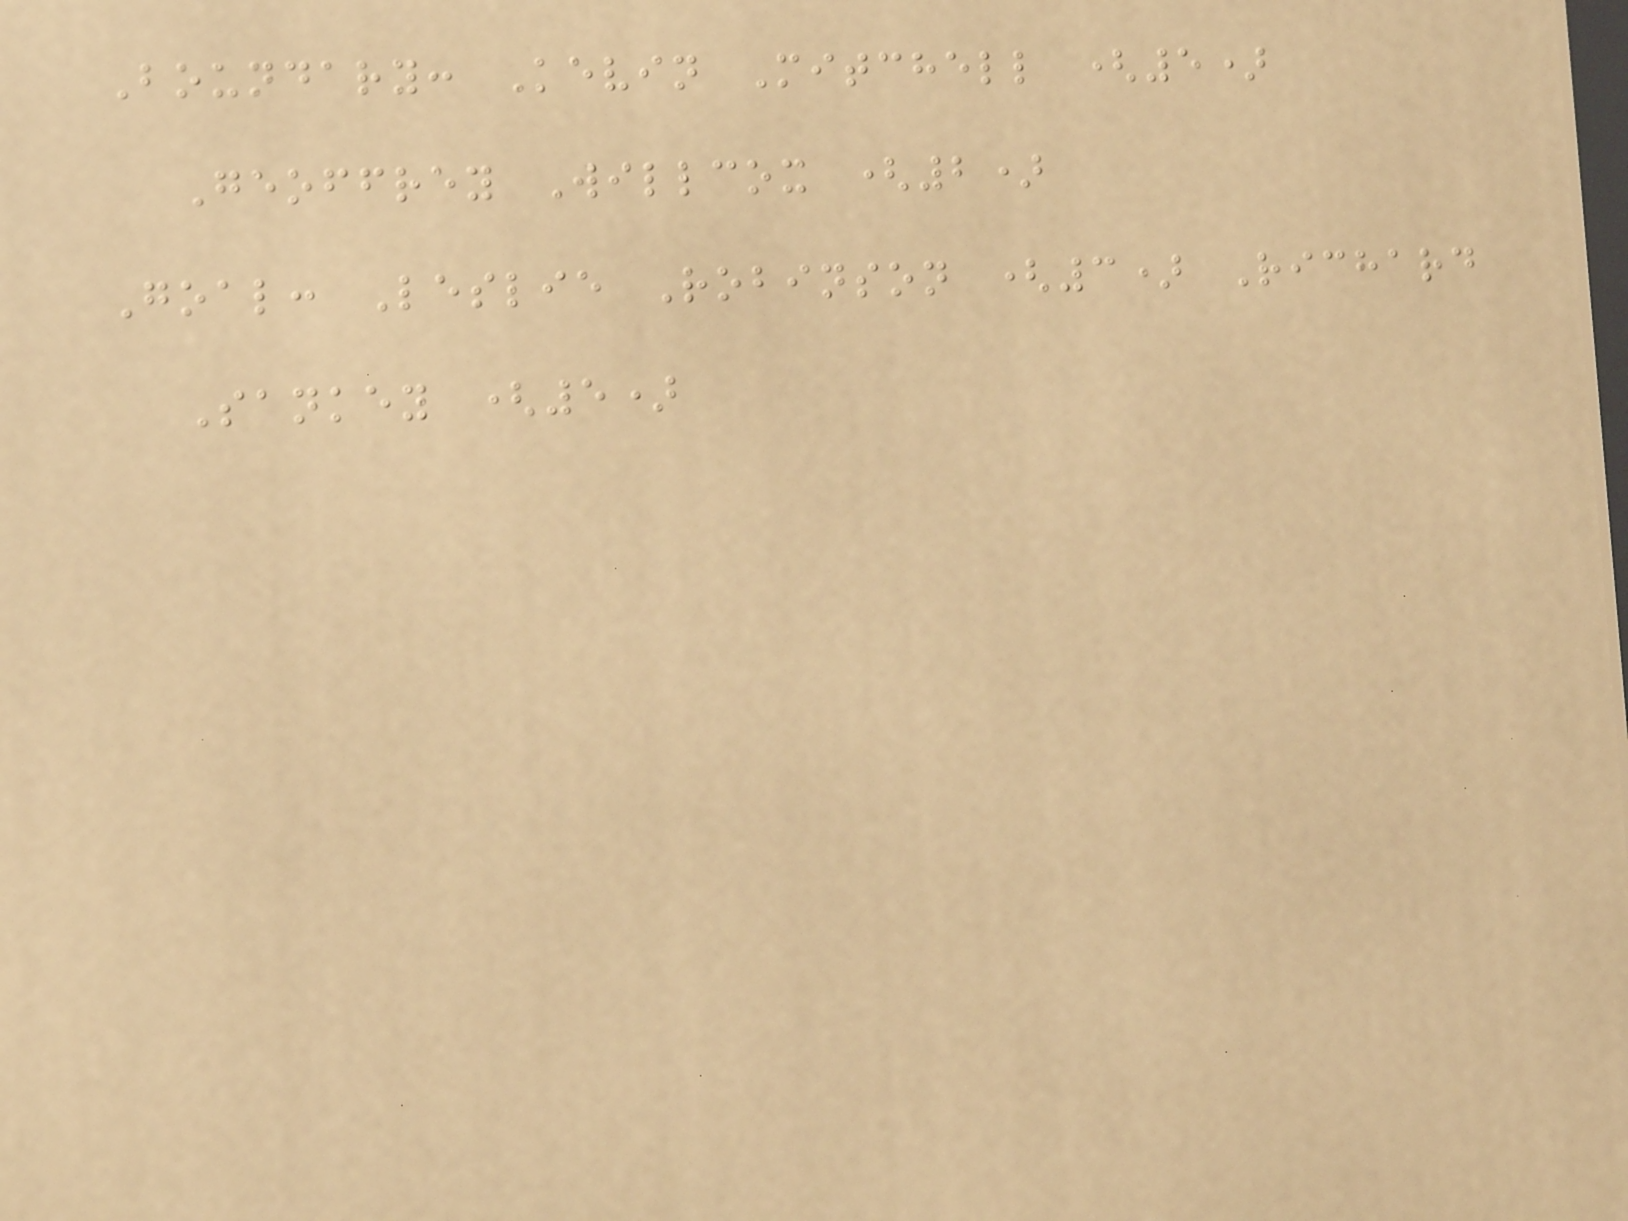Boundary: Kevin Mitchell (5)
Geoffrey Willcox (2)
Goal: Leslie Robinson (3) Richard
Sankey (5)
